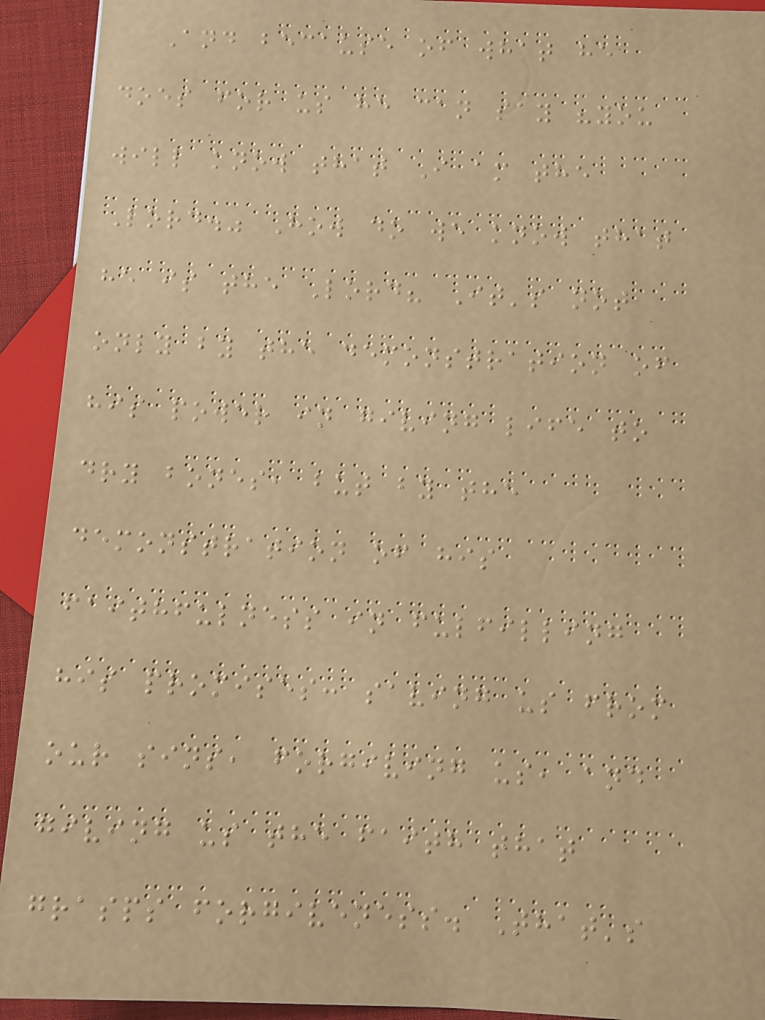And because of what he
does for us he can say "you
will know that I am the
Lord." How do we know that
he is the Lord? It's not
only by the demonstration of
his power in giving life to
dry bones, but by the
demonstration of his
faithfulness in fulfilling
his promises: saving us from
our sins, forgiving us, and
giving us the faith that
grasps forgiveness. That's
